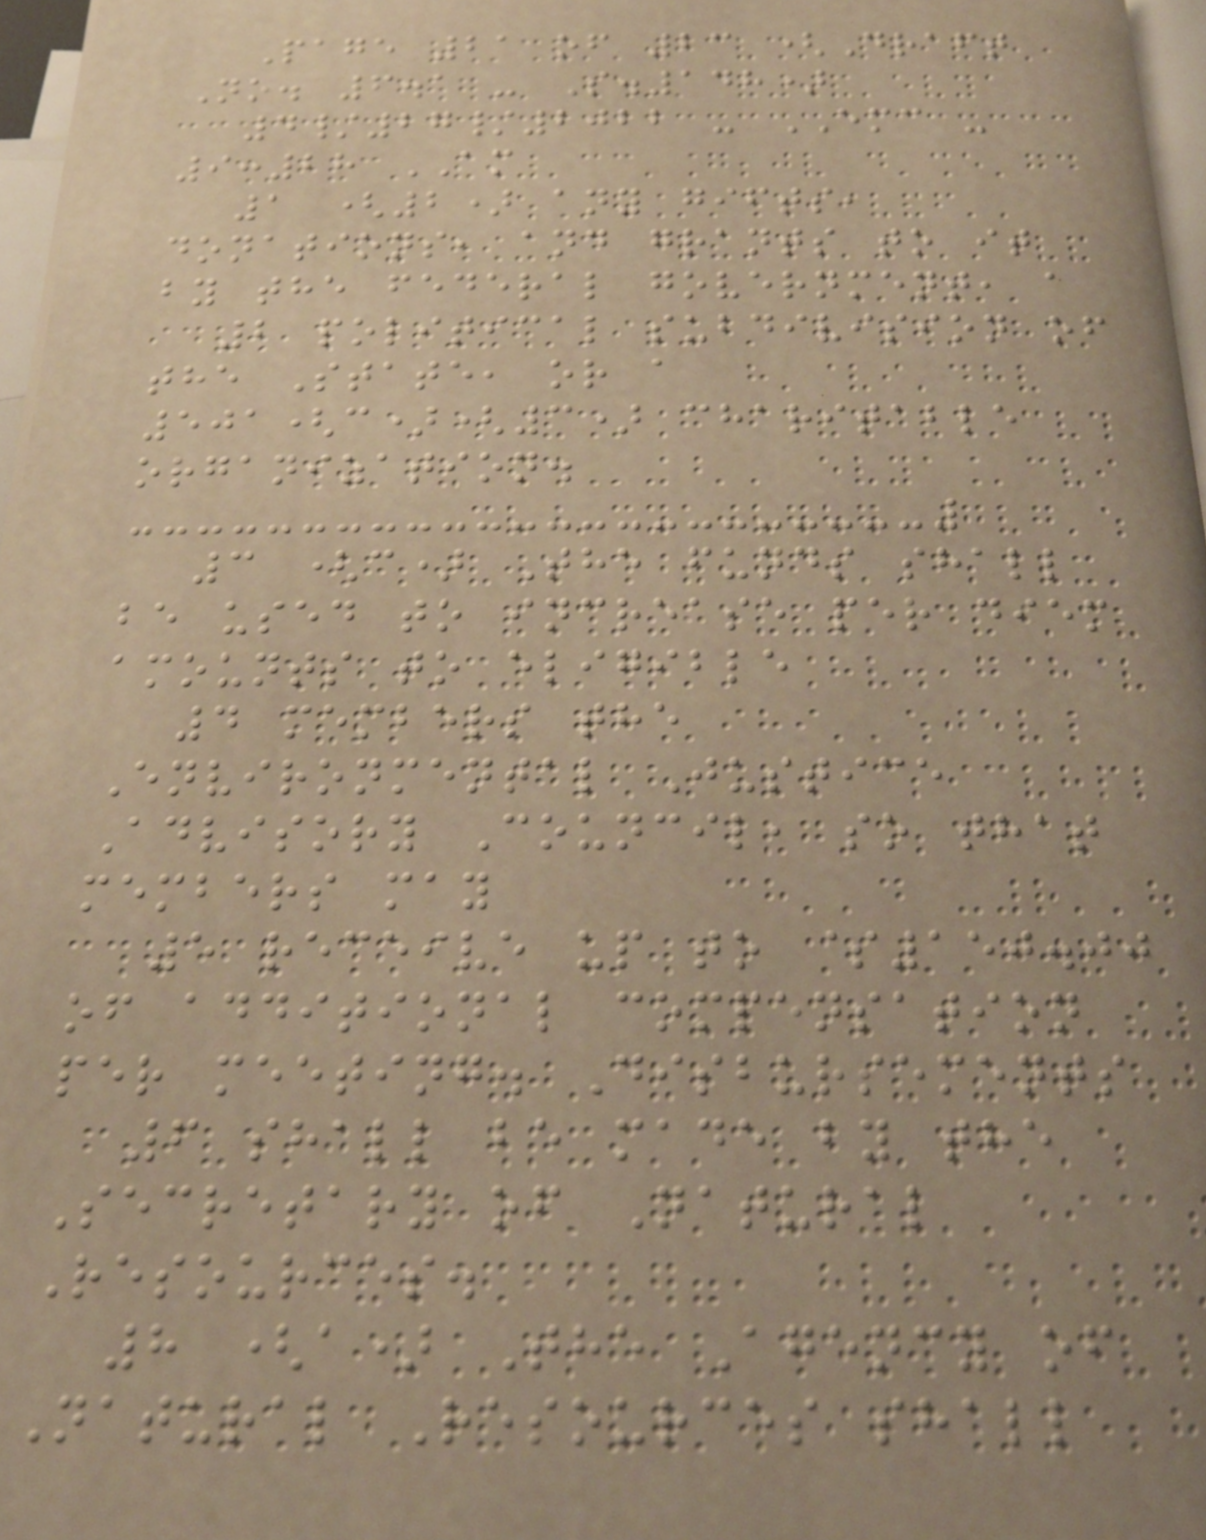Page 21 of 23 (Draft
No. 6.1 - S.148)
4/27/2022 - EMC -
9:28 AM
1 (2) any gifts,
donations, and grants to it
by the federal government, a
2 political subdivision of
the State, or a
501(c)(3) charitable
organization.
3 (c) The funds shall
be used to increase per diem
amounts to eligible
4 members the
Environmental Justice
Advisory Council, so that
members may
5 receive up to $150.00
of additional compensation
per meeting. Disbursements
6 shall be made by the
Secretary of Natural
Resources.
8 (a) The Agency of
Natural Resources shall
